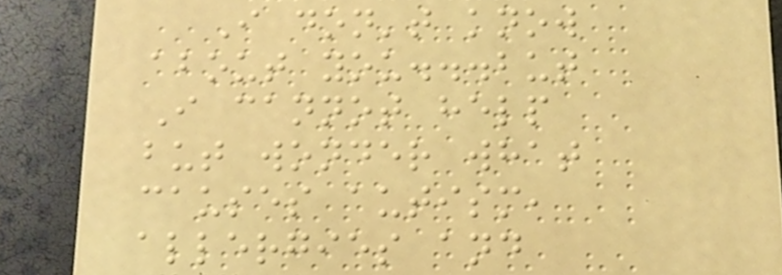I don't know
about you...but
I cannot help
but wonder what
causes autism,
allergies and
